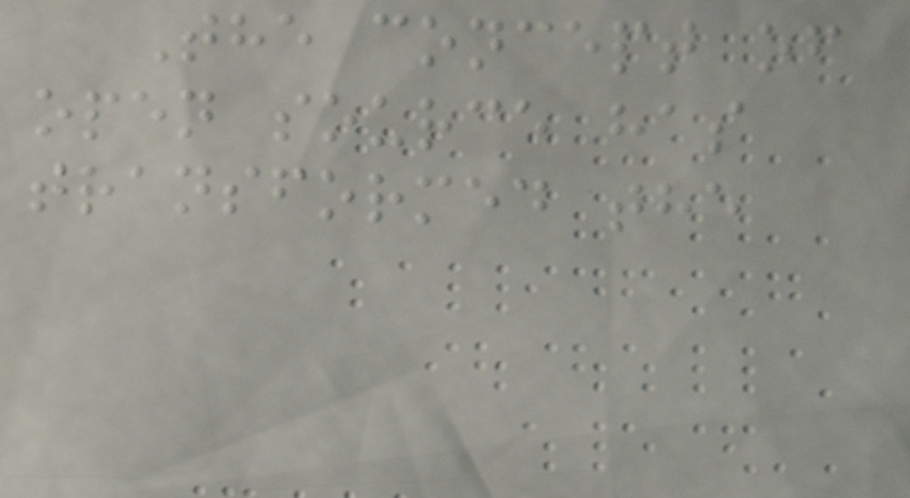The concept of
open source has
transformed the
